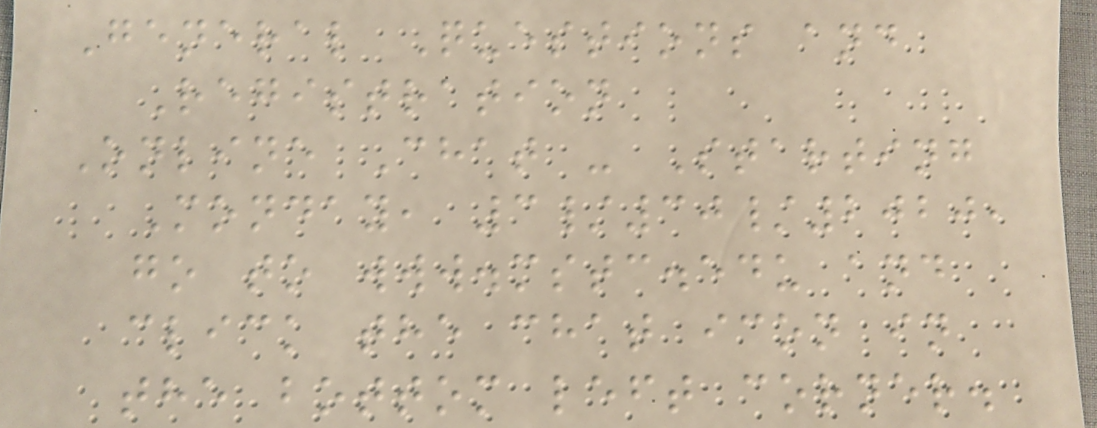General Questions and
Registration
Online Chat - Starting
Monday, 3/30/2020,
go to www.mstc.edu and
click the chat icon in
the bottom left corner.
